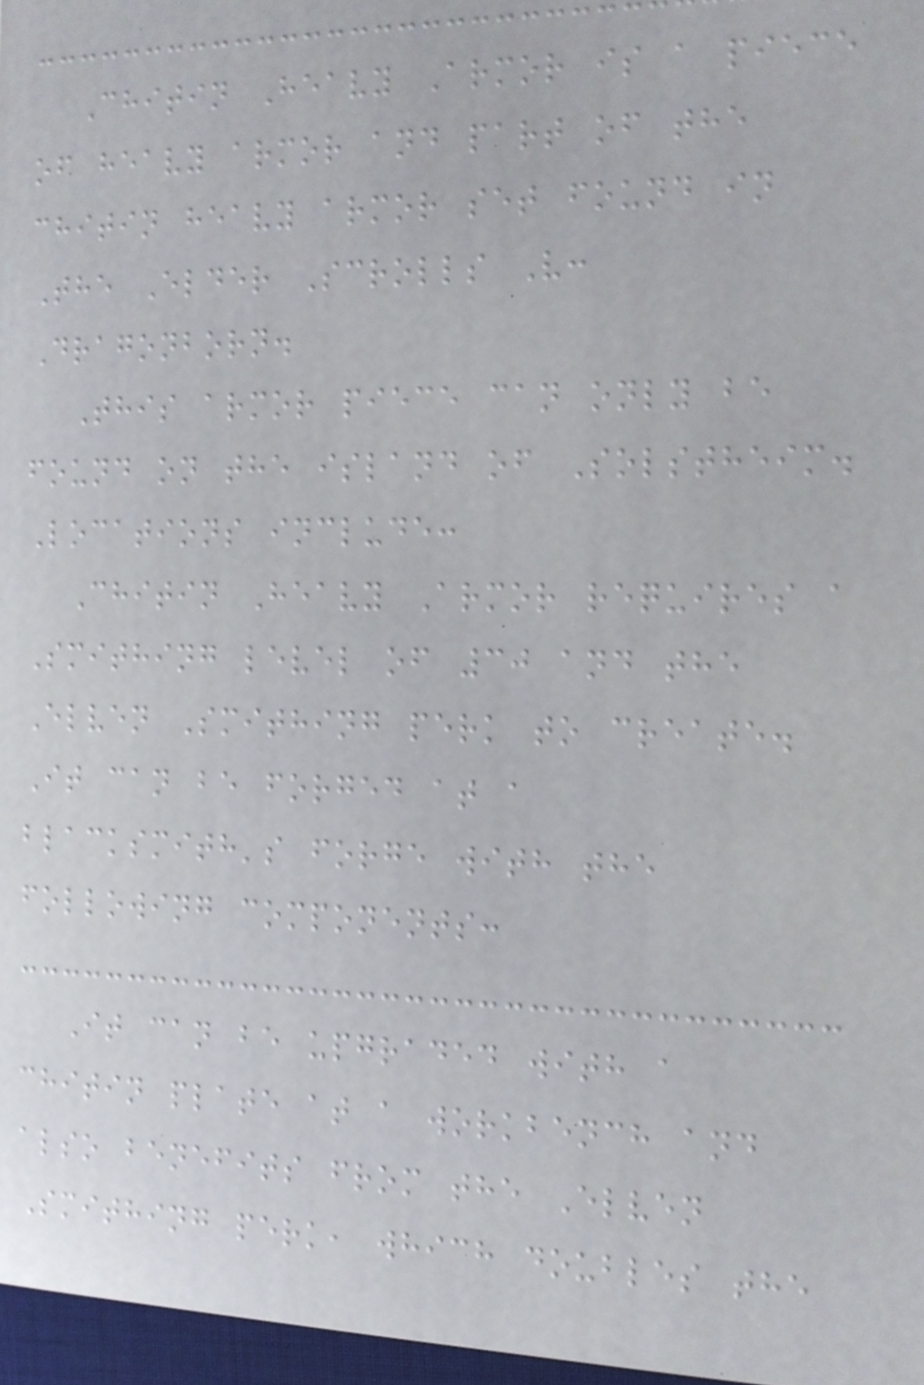Chitin Heavy Armor is a piece
of heavy armor and part of the
chitin heavy armor set found in
The Elder Scrolls V:
Dragonborn.
This armor piece can only be
found on the island of Solstheim.
Locations include:
Chitin Heavy Armor requires a
Smithing level of 30 and the
Elven Smithing perk to create.
It can be forged at a
blacksmith's forge with the
following components:
It can be upgraded with a
chitin plate at a workbench and
also benefits from the Elven
Smithing perk, which doubles the
